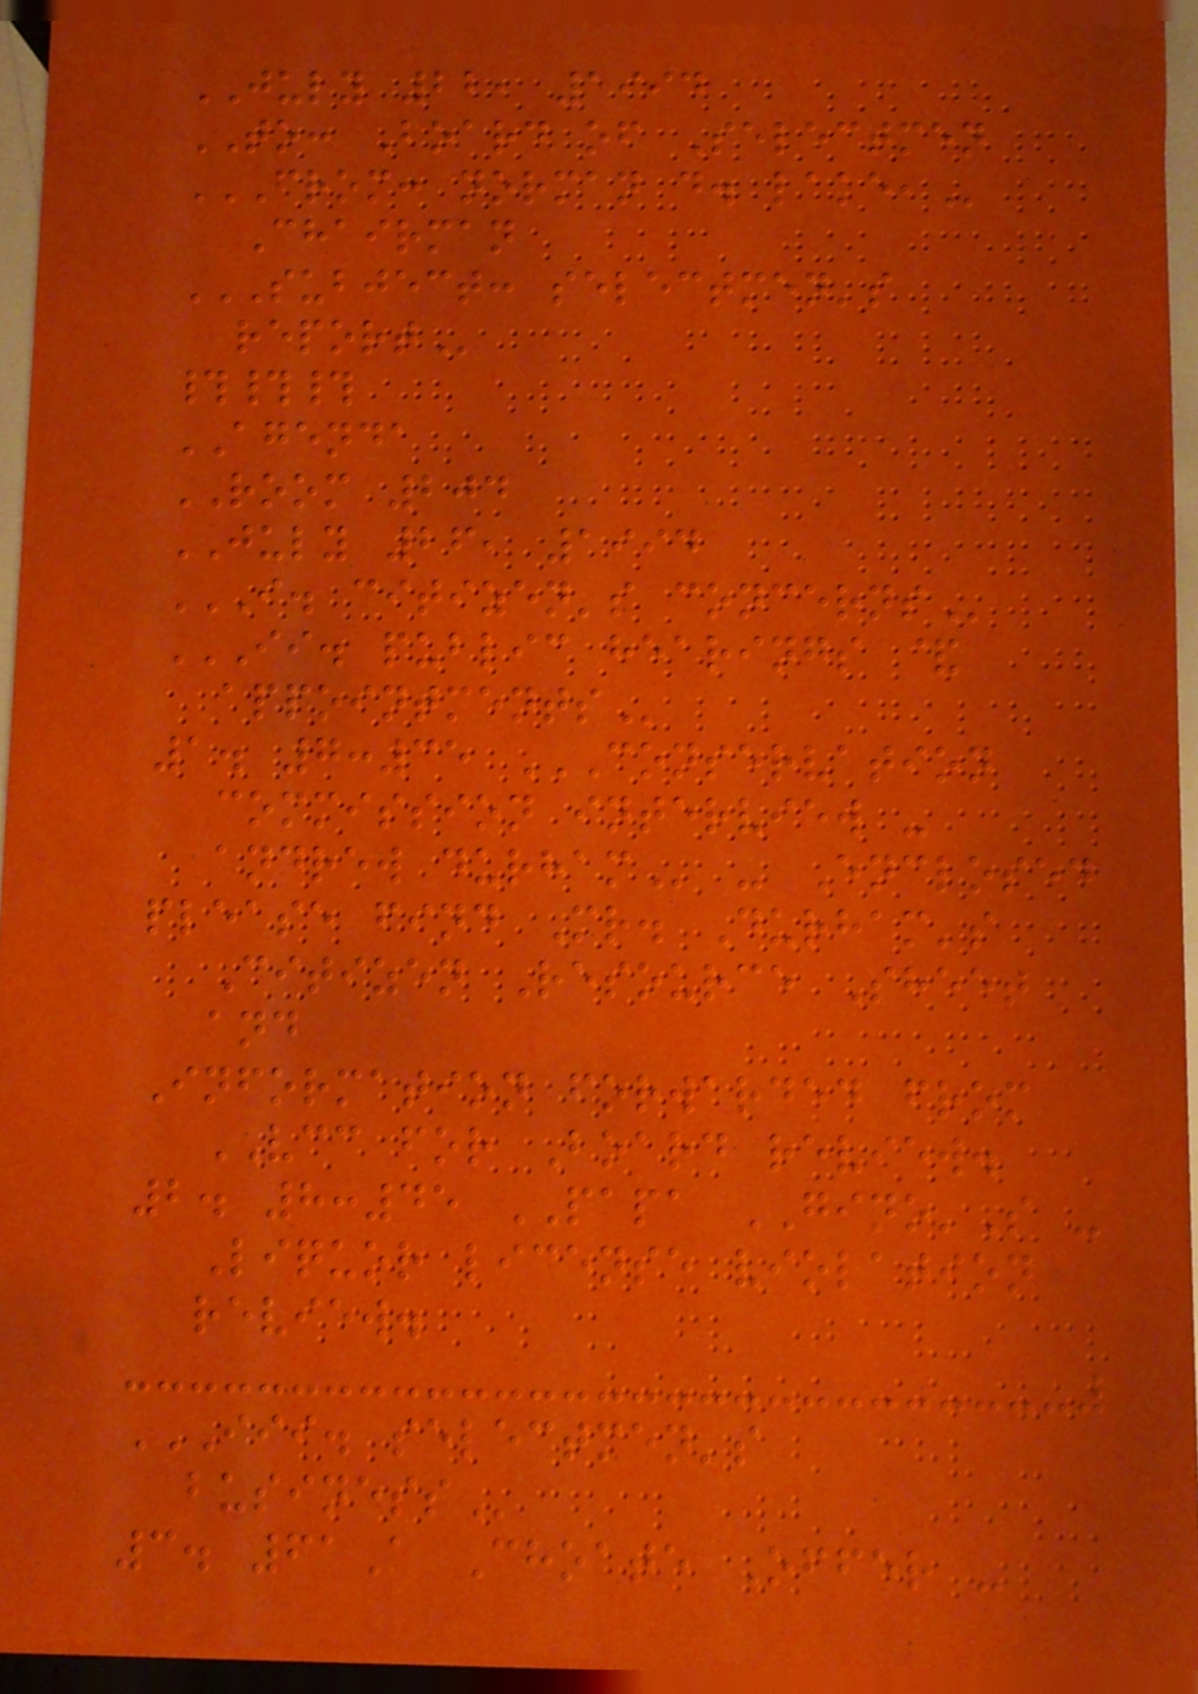JULY 22, 1994
TO: Board of Selectmen
FROM: NORMAN D. LAKE,
Chairman
SUBJECT: SELECTMEN'S
REPORT
###
AGENDA
ROOM 204
JULY 26, 1994
I. CITIZEN'S CONCERNS
II. PUBLIC HEARINGS &
APPOINTMENTS
1. 7:35 CONSERVATION
COMMISSION INTERVIEW -
ANDREW DURHAM - Enclosed
please find Mr. Durham's
Citizen Resource Sheet
and
Information forwarded from
VCC for Board review.
2. 8:45 PAPA GINO'S -
Liquor license violation
review.
III. SELECTMEN'S
BUSINESS
3. 61A Choate Offer -
